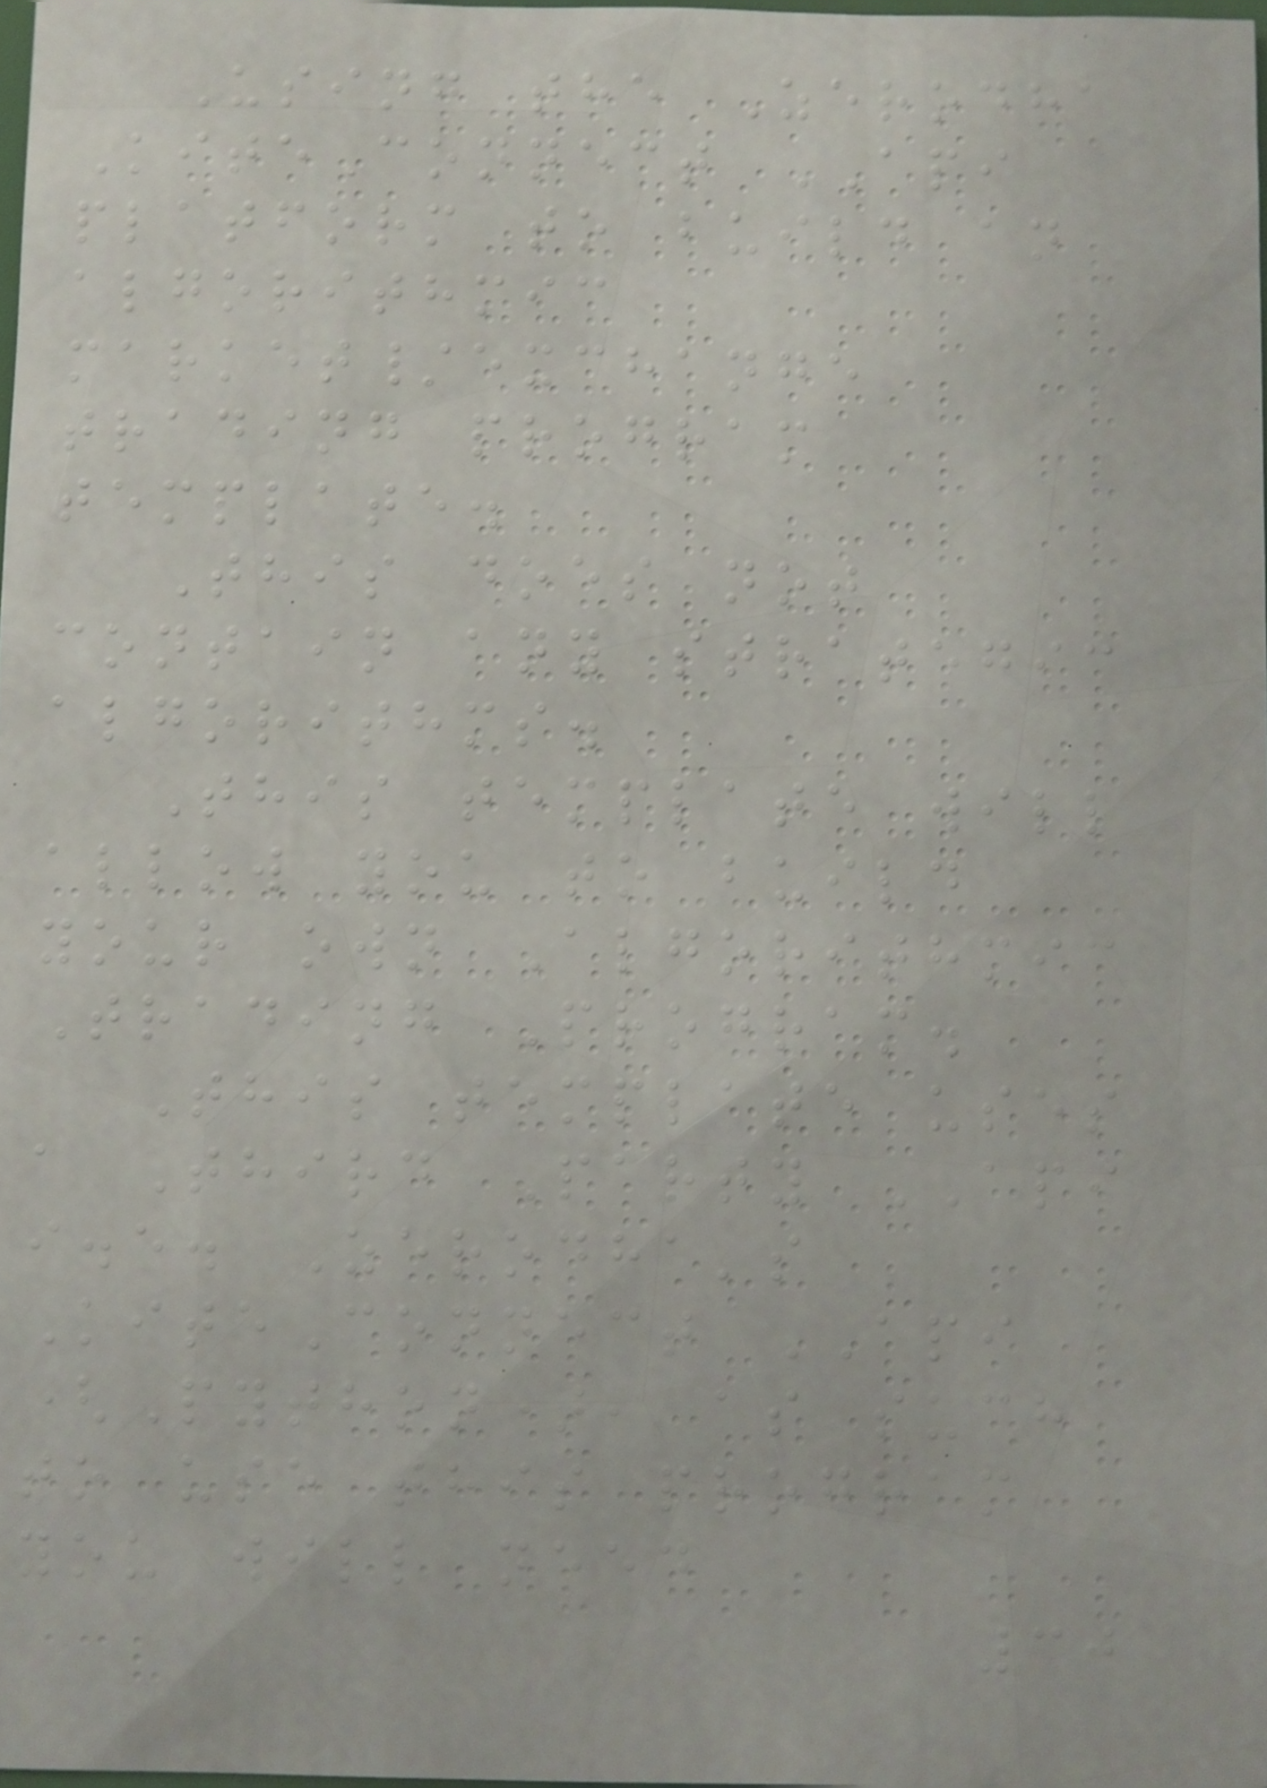Using the Zerodha
KiteConnect API
platform to build an
algorithmic
market/exchange
trading program
template.
This does not
contain any strategic
algorithms.
This template will
allow you to build
your own Algorithmic
Trading Program.
This template uses
a Third Party API
i.e. Zerodha's
KiteConnect API
(Python), as such
to use this program
you will need
30
